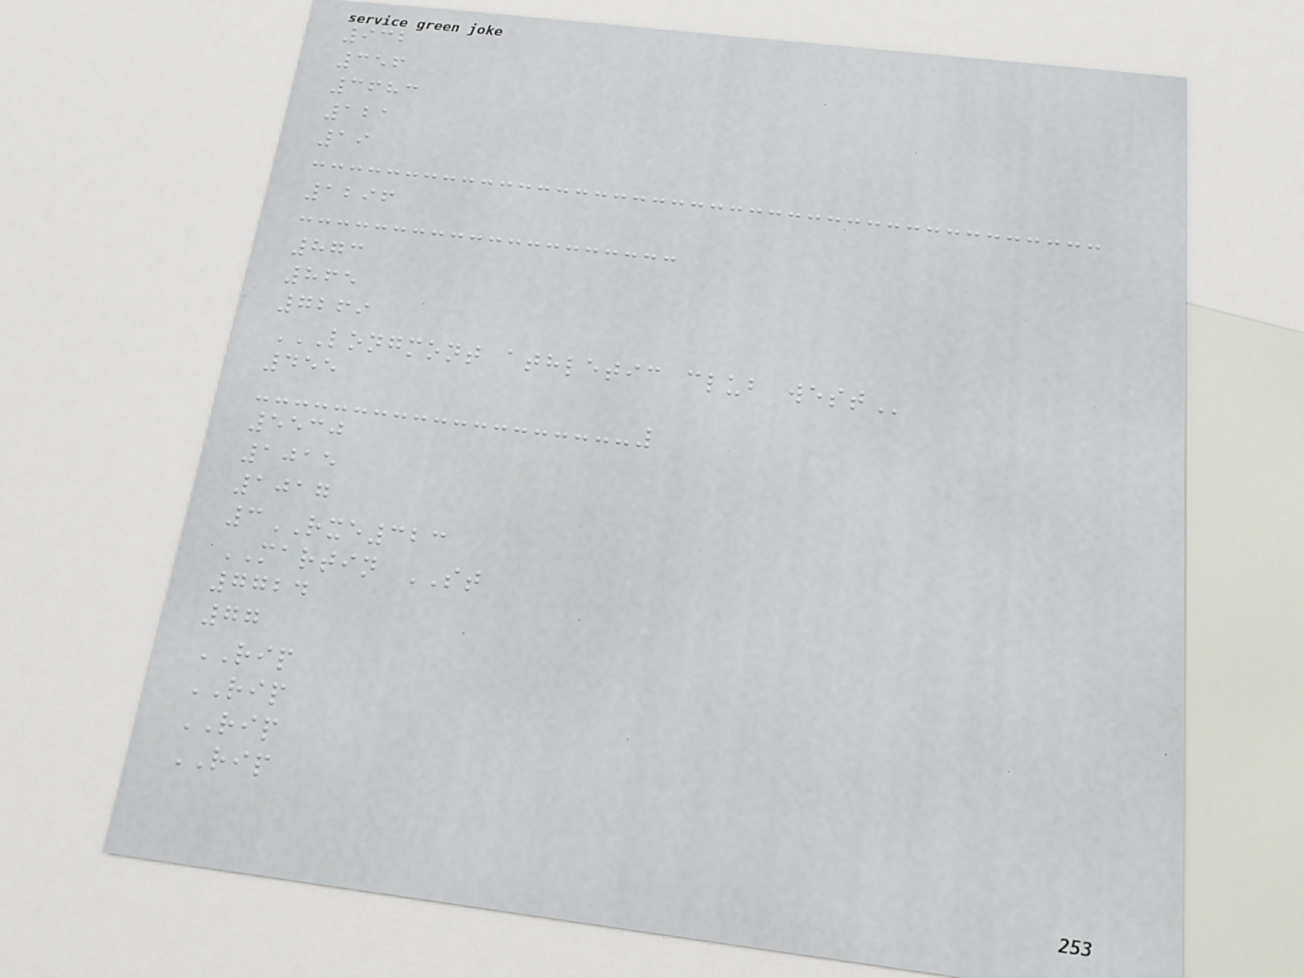932
356
3683
121
19
1296
873
865
7269
LONGMONT ATHLETIC CLUB WEST
455
5530
1015
1017
3RXE323
MARTIN ST
7724
77
RIP
RIP
RIP
RIP
